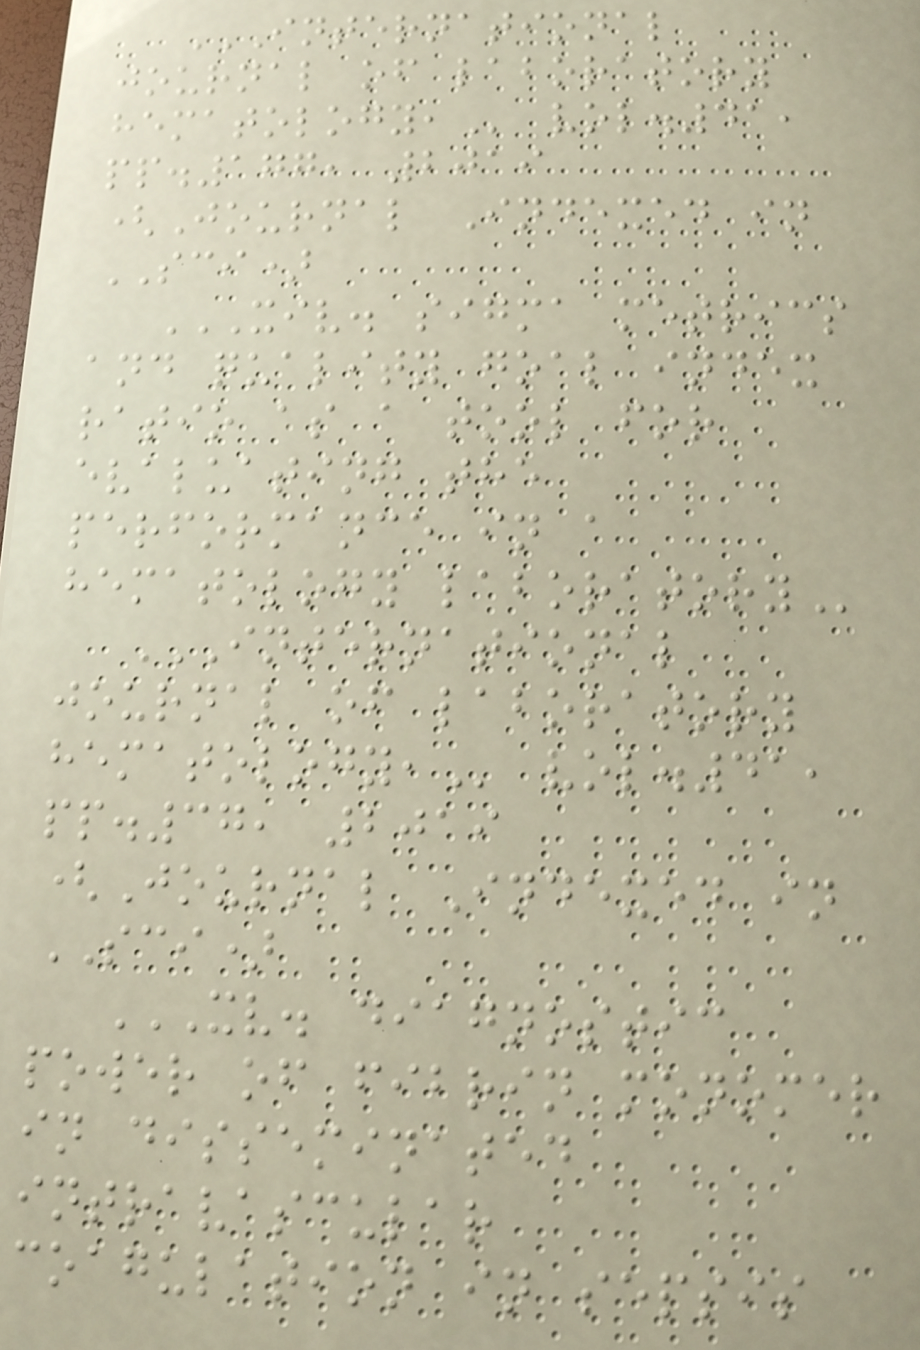INTERNATIONAL
JOURNAL OF LABORATORY
HEMATOLOGY, vol.41,
pp.177, 2019
(Journal Indexed in
SCI)
XIV. SIGMA METRICS
AND QUALITY GOAL INDEX
RATIO AS A TOOL FOR
EVALUATING THE
PERFORMANCE IN A
HEMATOLOGY LABORATORY
INTERNATIONAL
JOURNAL OF LABORATORY
HEMATOLOGY, vol.41,
pp.37, 2019
(Journal Indexed in
SCI)
XV. DIAGNOSTIC
POWER OF FIBRIN MONOMER
IN DISSEMINATED
INTRAVASCULAR
COAGULATION IN SEPSIS
